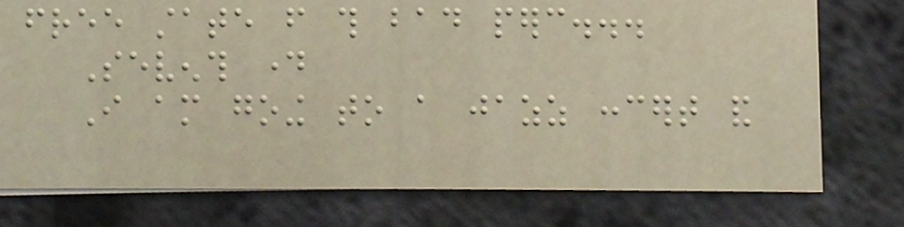free state from this bad perc...
Seventh day
I am going to a jazz concert and
